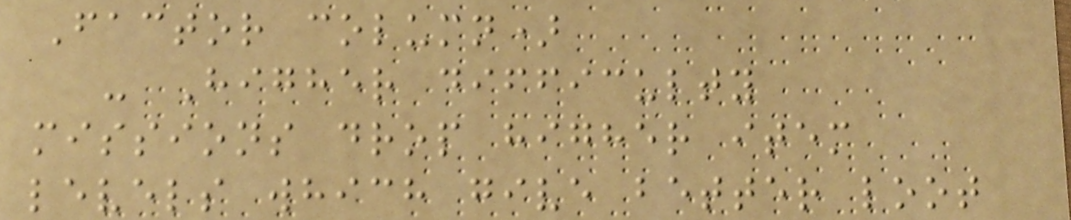Factor column)
- Higher difficulty
missions drop higher item
levels which give better loot
